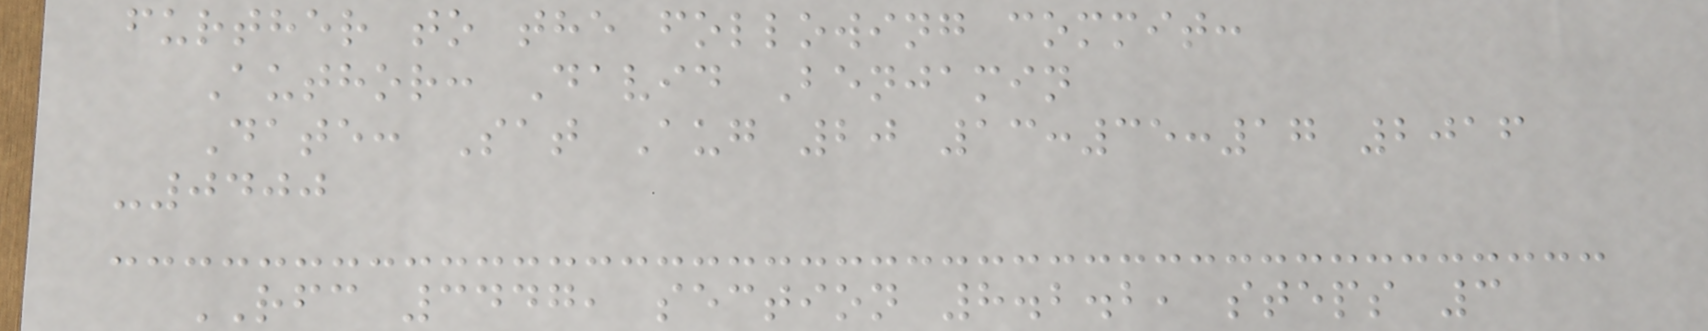further to the following commit:
Author: David Benjamin
Date: Sat Aug 20 13:35:17 2016
-0400
RFC 3447, section 8.2.2, steps 3
